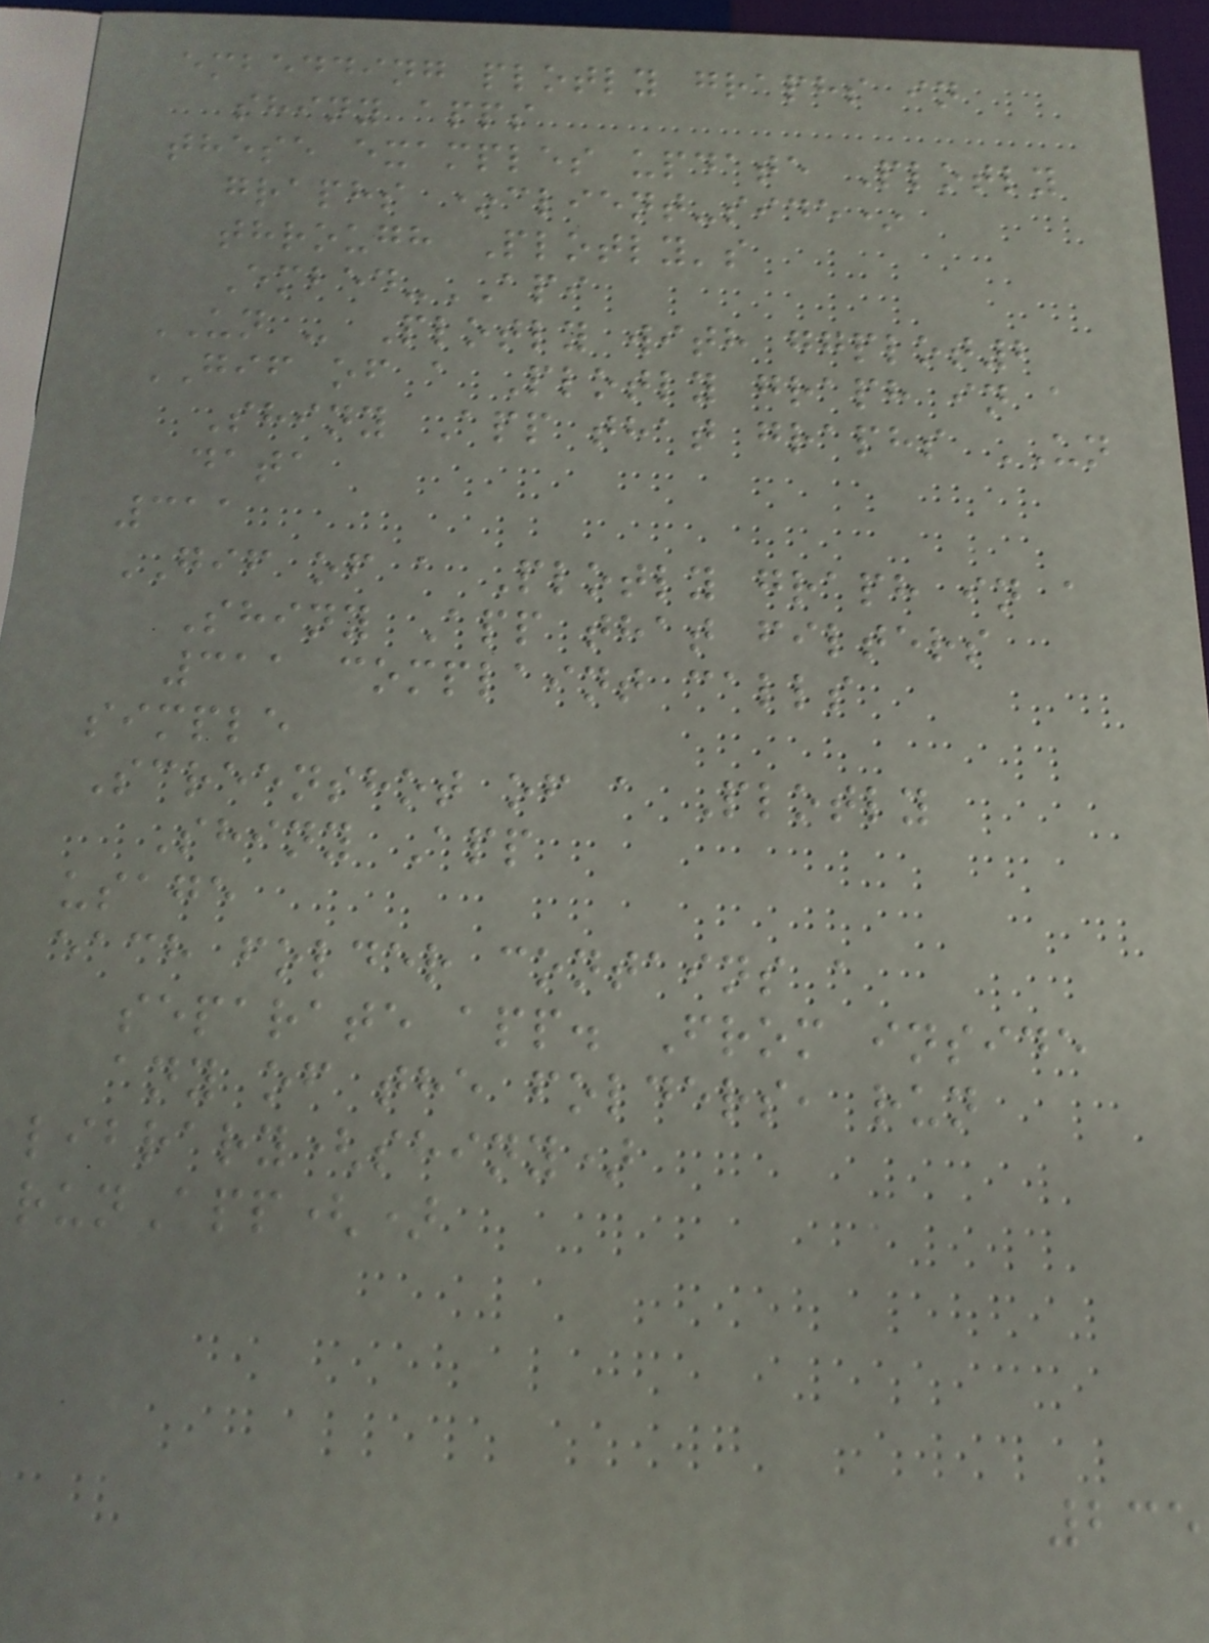embedding plotly graphs in
shiny apps
these examples update Plotly
graphs *client-side*
through Plotly's
Embed-API
UN - Plotly with ggplot2
GIF of a Plotly graph in a
Shiny App that graphs UN
data
311
GIF of a Plotly graph in a
Shiny App that filters
311 complaint calls
simple
Screenshot of a Plotly
Shiny App
usage
each folder contains a
separate app. From inside
any of the folders, run
library(shiny)
runApp()
235
